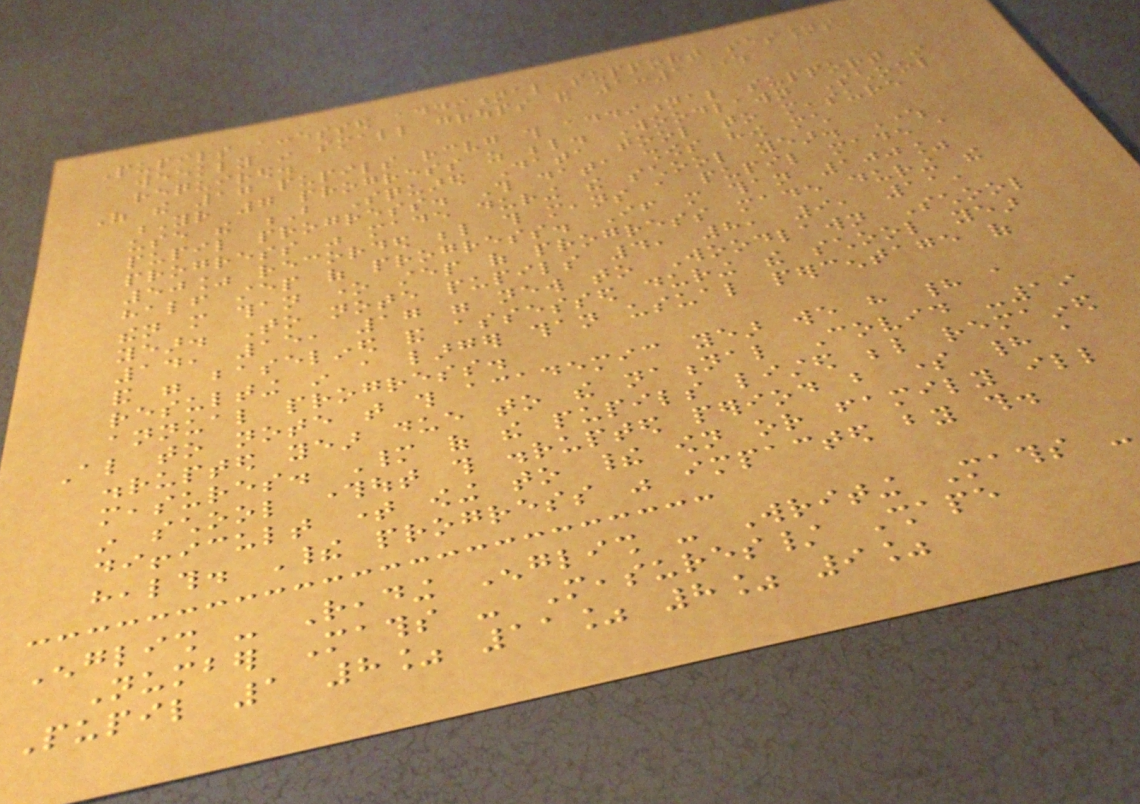Pupils accessed additional support sessions
weekly in small groups and 1:1 where
required.
Of the 17 pupils receiving this additional support in
Yr 7 progress as below. Woodlawn School
use the B Squared Data tool to measure
pupil progress. This data shows how much
progress was made during the school year. Where
50% recorded below this means a pupil made a
half step of progress. If more than 100%
then more than one step of progress made during the
year. To note pupils 4, 8, 9, 11,
14, 15, 17 were new to Woodlawn School
and were baselined and assessed during the school year
resulting in a larger than usual percentage of
annual progress.
Also to note that this academic year we have had a
disrupted year due to the national Covid -19
measures. Many of the pupils listed below remained
in school throughout this disrupted period but some had a
difficult time owing to their own or family ill
health. Their progress was impacted by this.
English - Reading English - Writing Maths -
Number Maths - Measures/ Shape
Pupil 1 8% 11% 8% 9%
